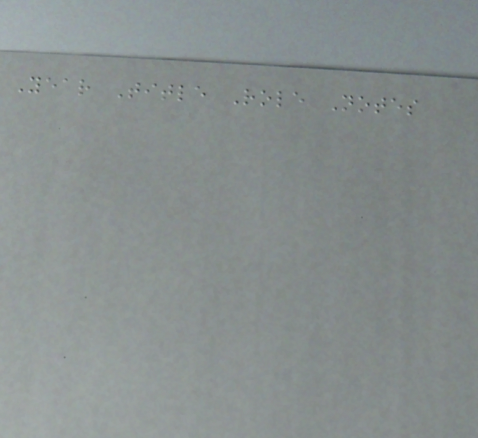Year Title Role Notes
